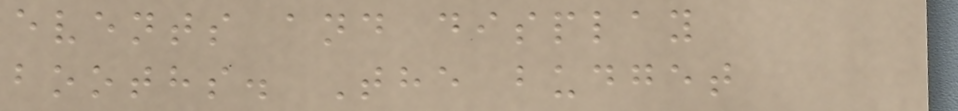events and display
booths. The budget
